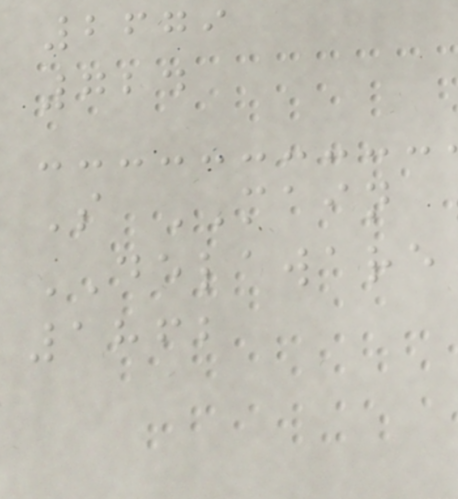2679
724
S MAIN
DELAWARE
1862
